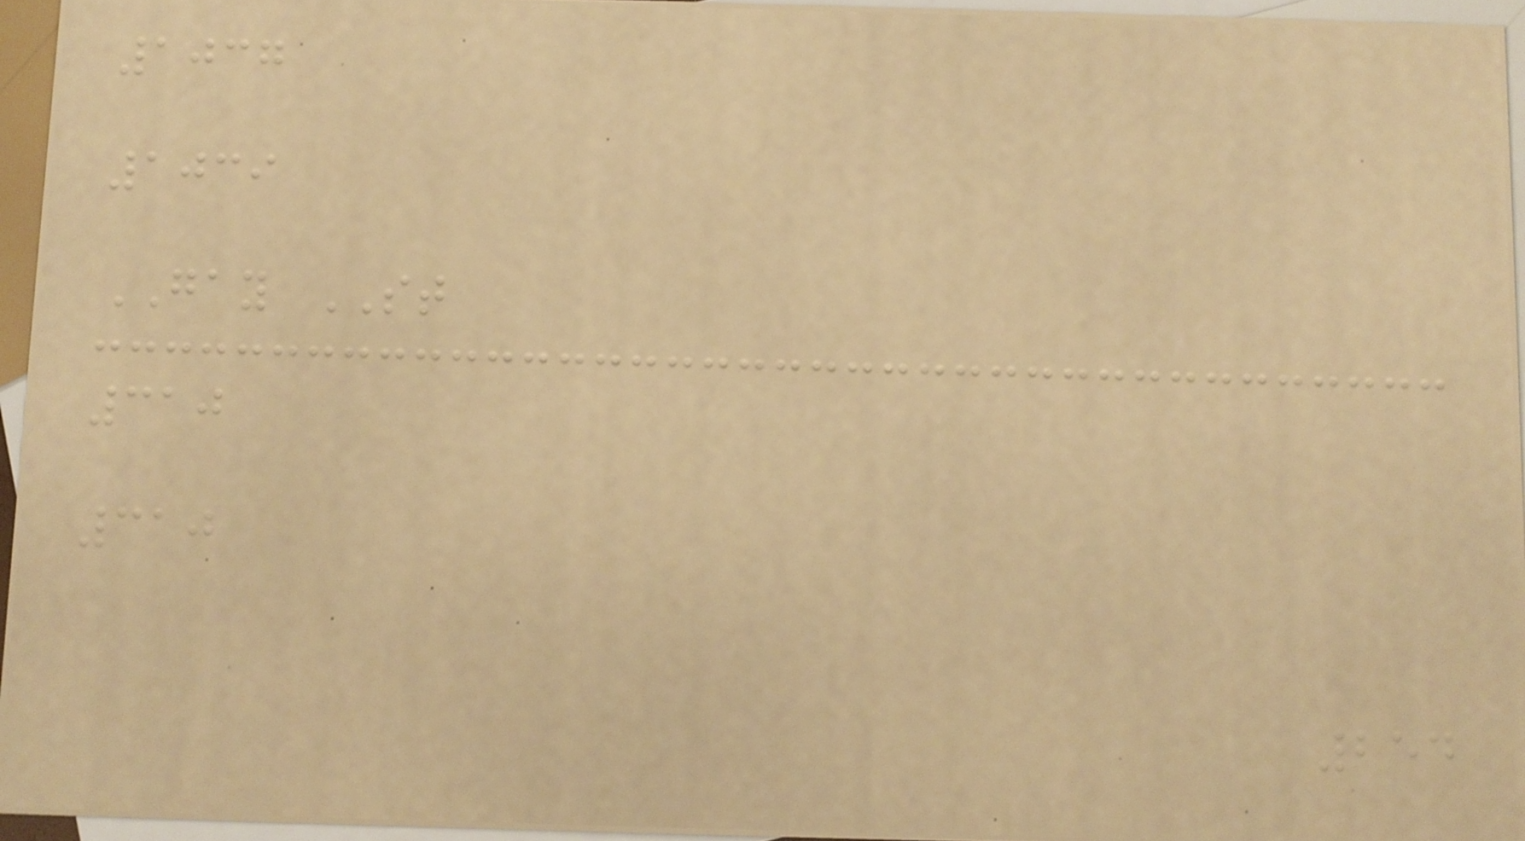1037
1039
GAY ST
310
310
254
